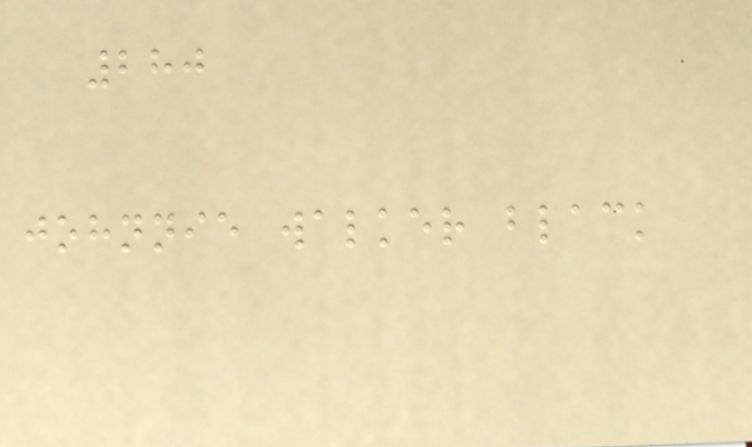280
johnnie walker black
